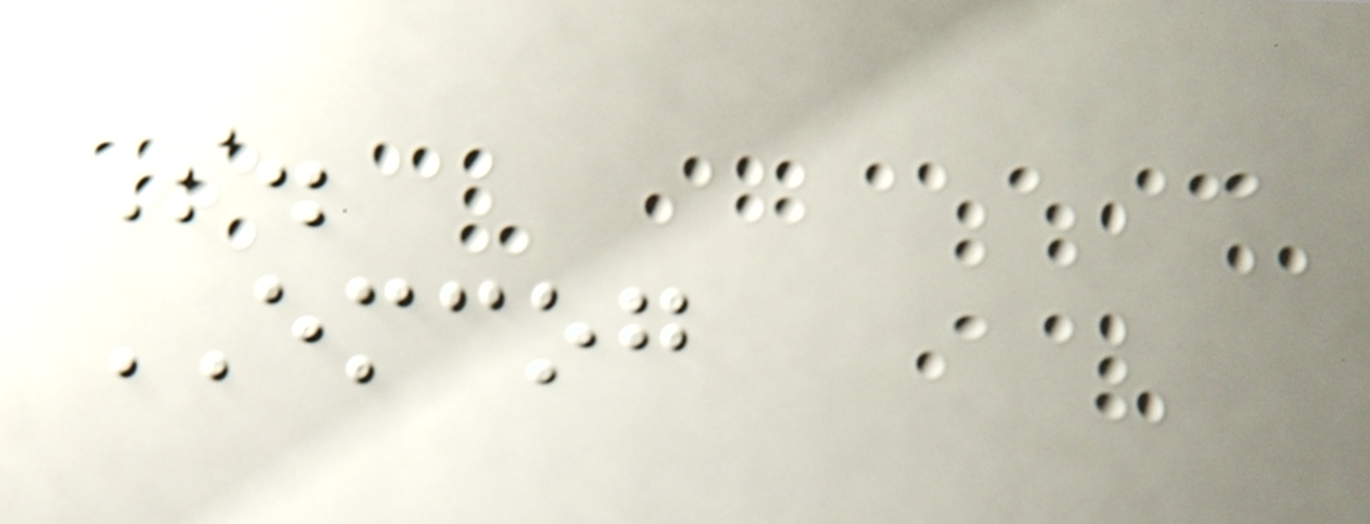S.
EMCOG
